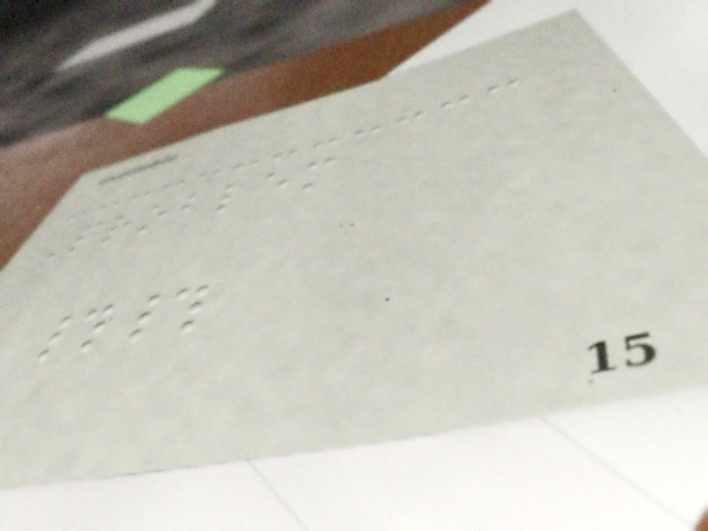Problem
##
